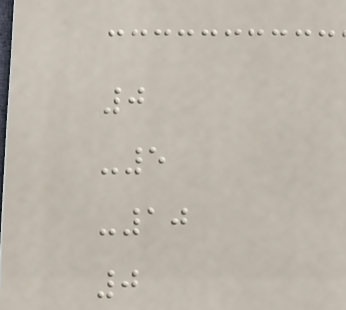0
-5
-10
0
